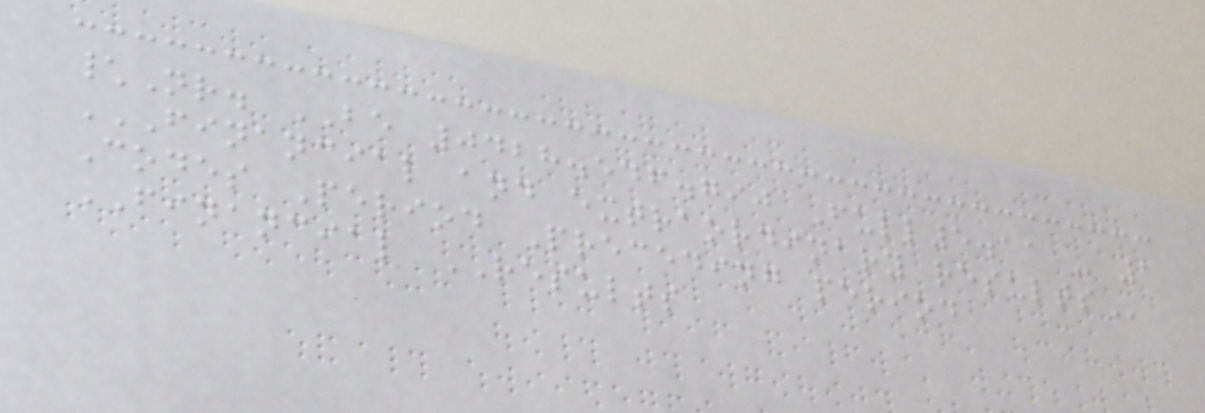\Nr. BE 0428.546.790 Full5.11 - 1
FINANCIAL AND EXTRAORDINARY RESULTS
Codes Period Preceding period
FINANCIAL RESULTS
